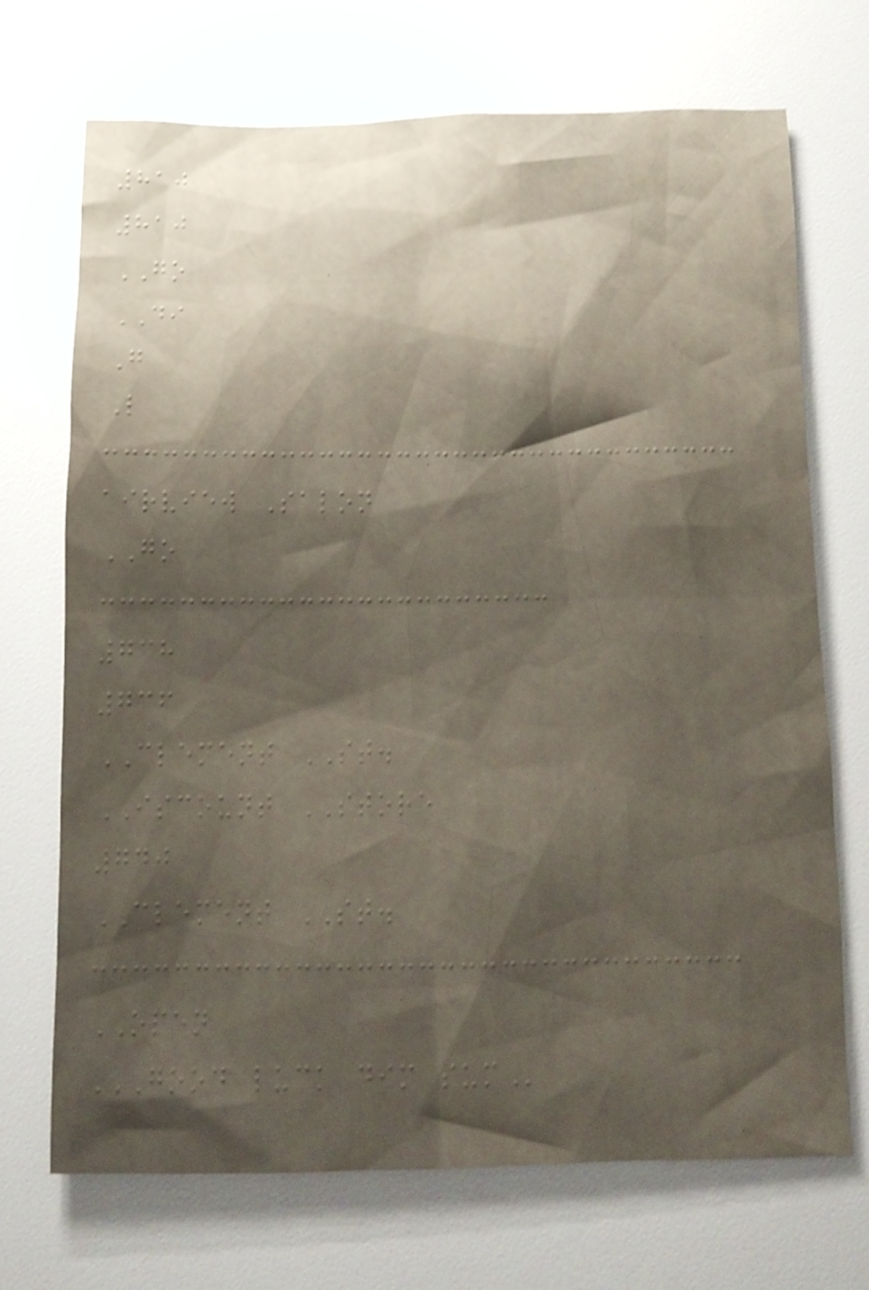810
810
GO
DI
G
L
airview Salon
GO
738
736
CLEMENT ST.
ISCOUNT STORE
740
CLEMENT ST.
OPEN
GOOD LUCK DIM SUM
